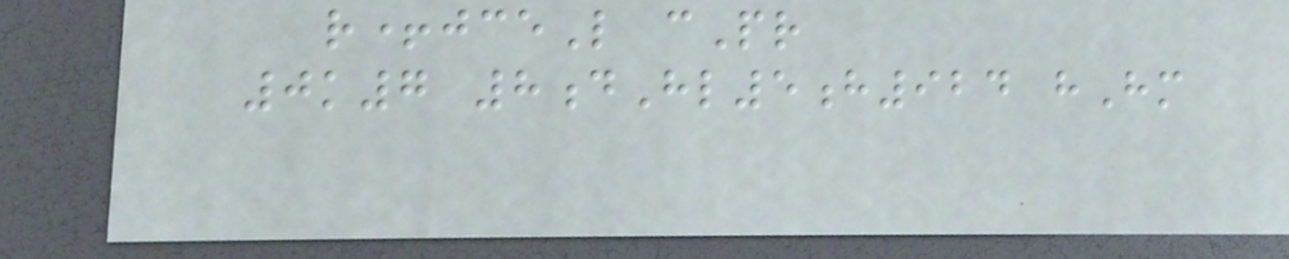r+jceL cPr
0k7 8dHl5h924 hHm
